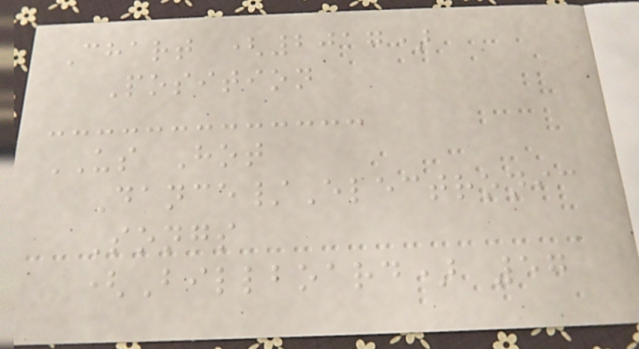Chart (2017)
Position
US Hot
Dance/Electronic
Songs
(Billboard) 57
